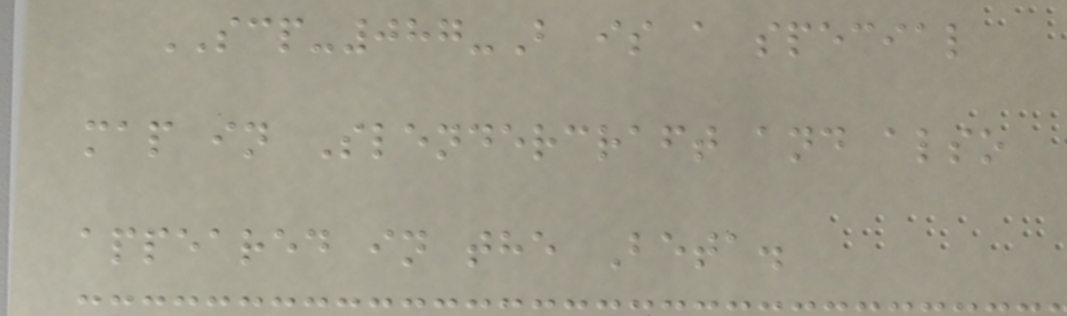SCP-087-B is a special
map in Slendercraft and also
appeared in the Beta.
